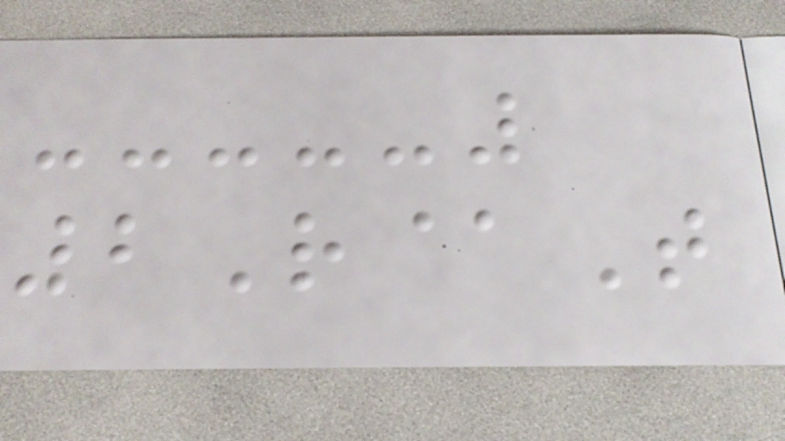2R@T
